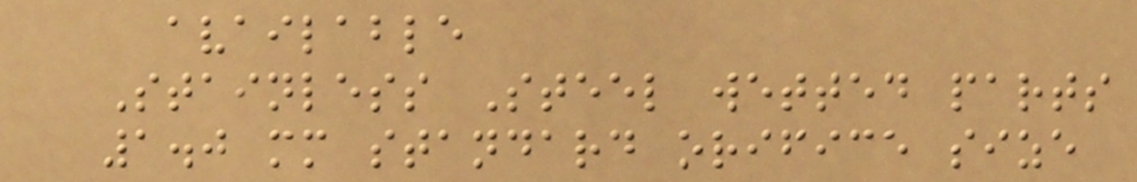available
Stainless Steel wetted parts
1.0 mm standard orifice size
